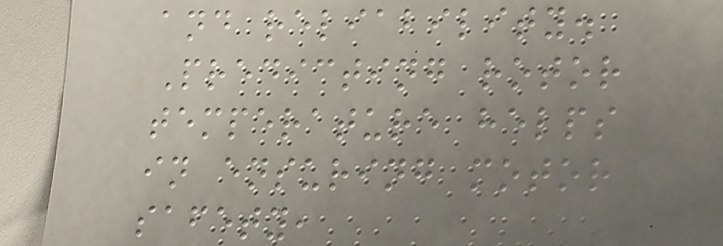and reliability.
Predicting rotor
temperature helps
in ensuring motor
safety,
